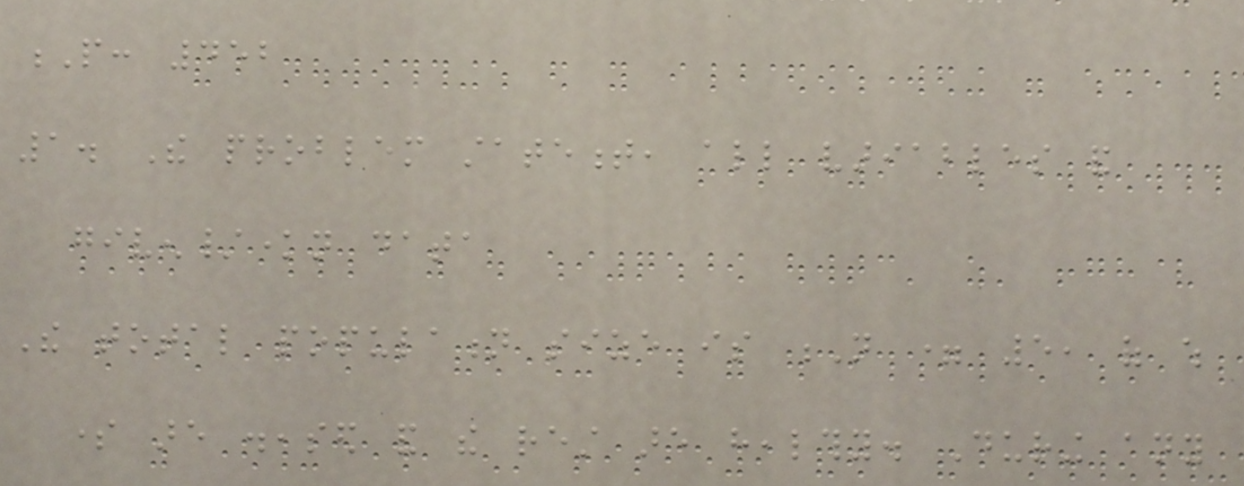P: 452
1. The problem statement, all variables and
given/known data
The total population size is N = 5, of which
some are diseased and the rest are healthy. During any
